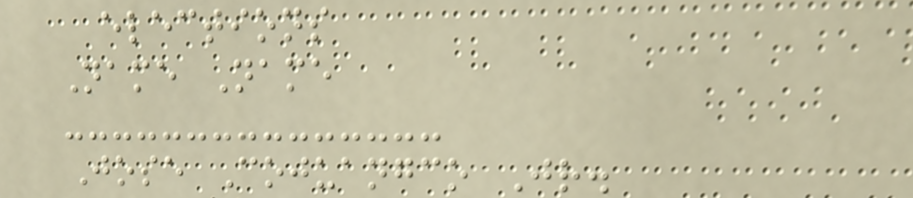elections
Name Name
Jose Cojuangco Jr.
